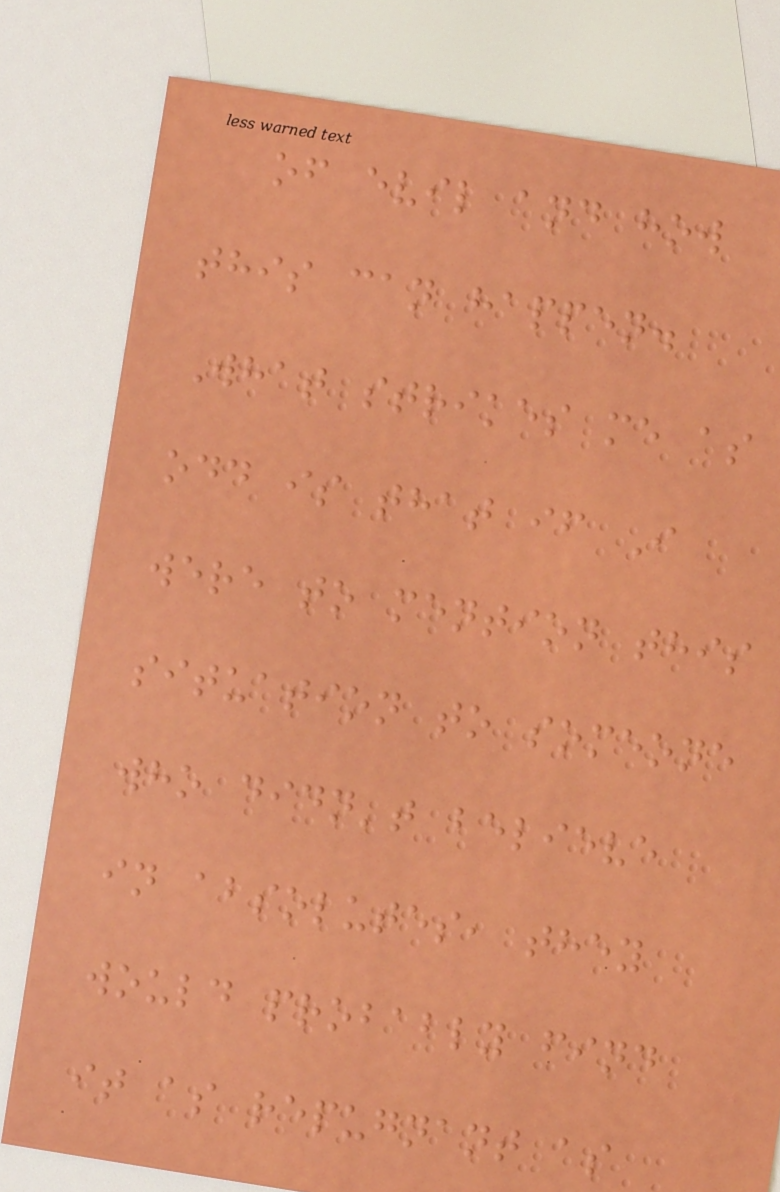of evil and how
this can happen.
What strikes me as
odd is that if I
were to mention this
situation to someone
who didn't believe
in absolutes, they
would probably find
it as repugnant as
